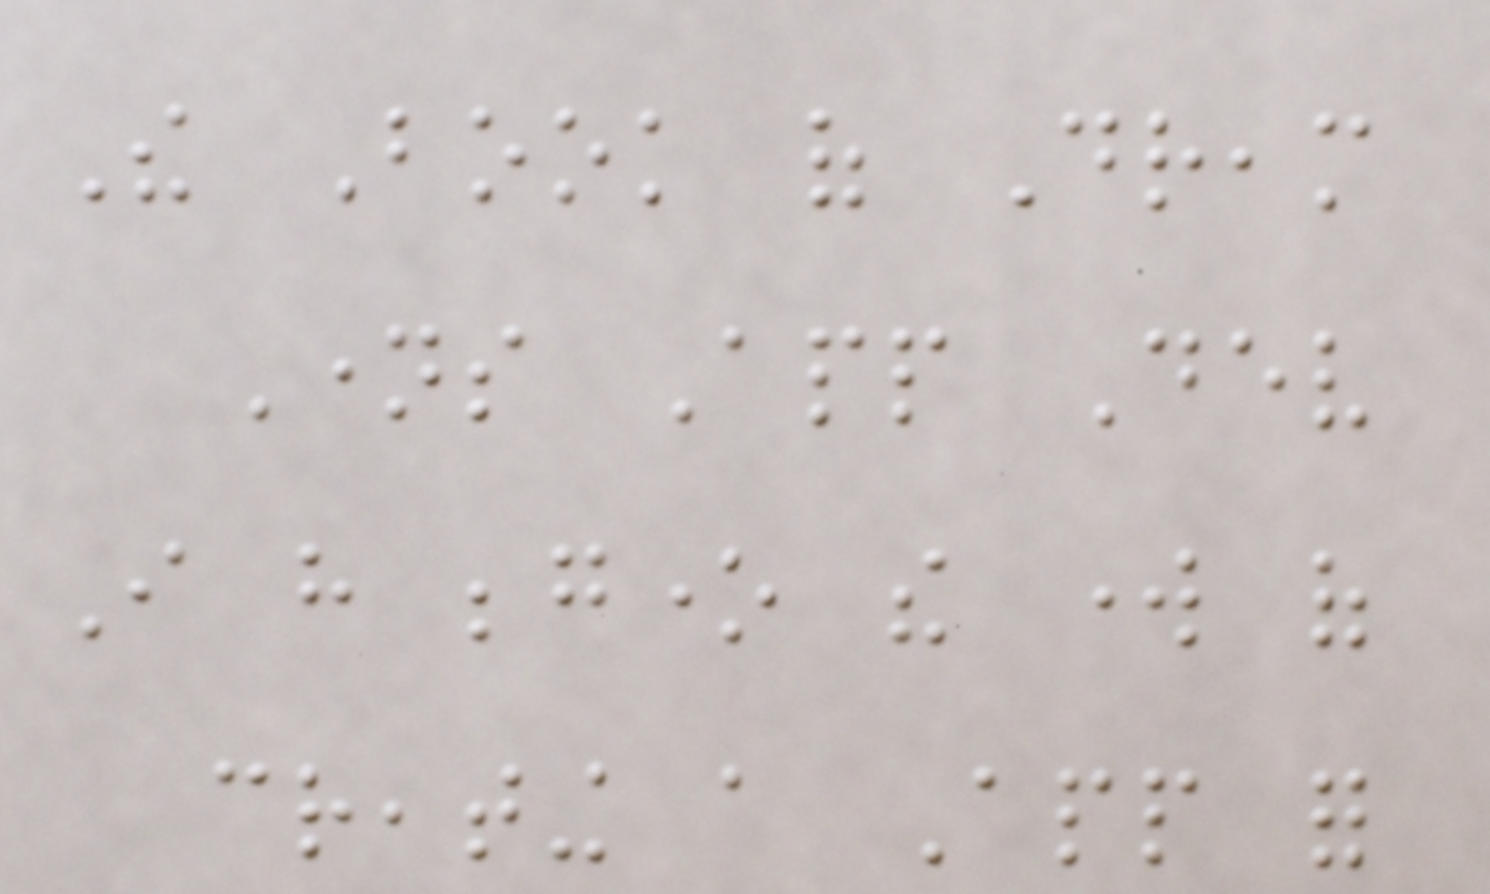The Book of Dream
Names App Dev
I have begone the work of
creating a App for
